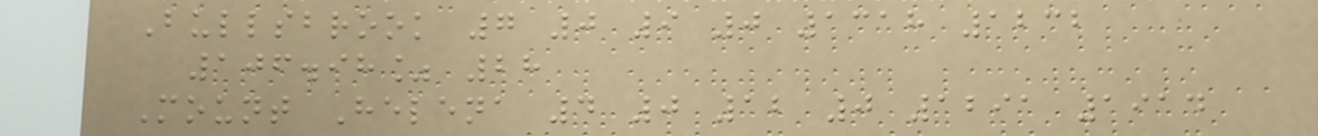Bullsbrook 7 0 9 0 1318 1232
106.98% 28
Mount Helena 4 0 12 0 1291 1914
